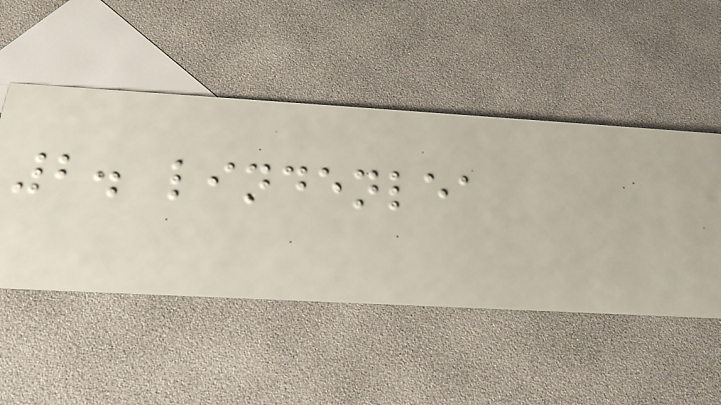2. lindenlea
